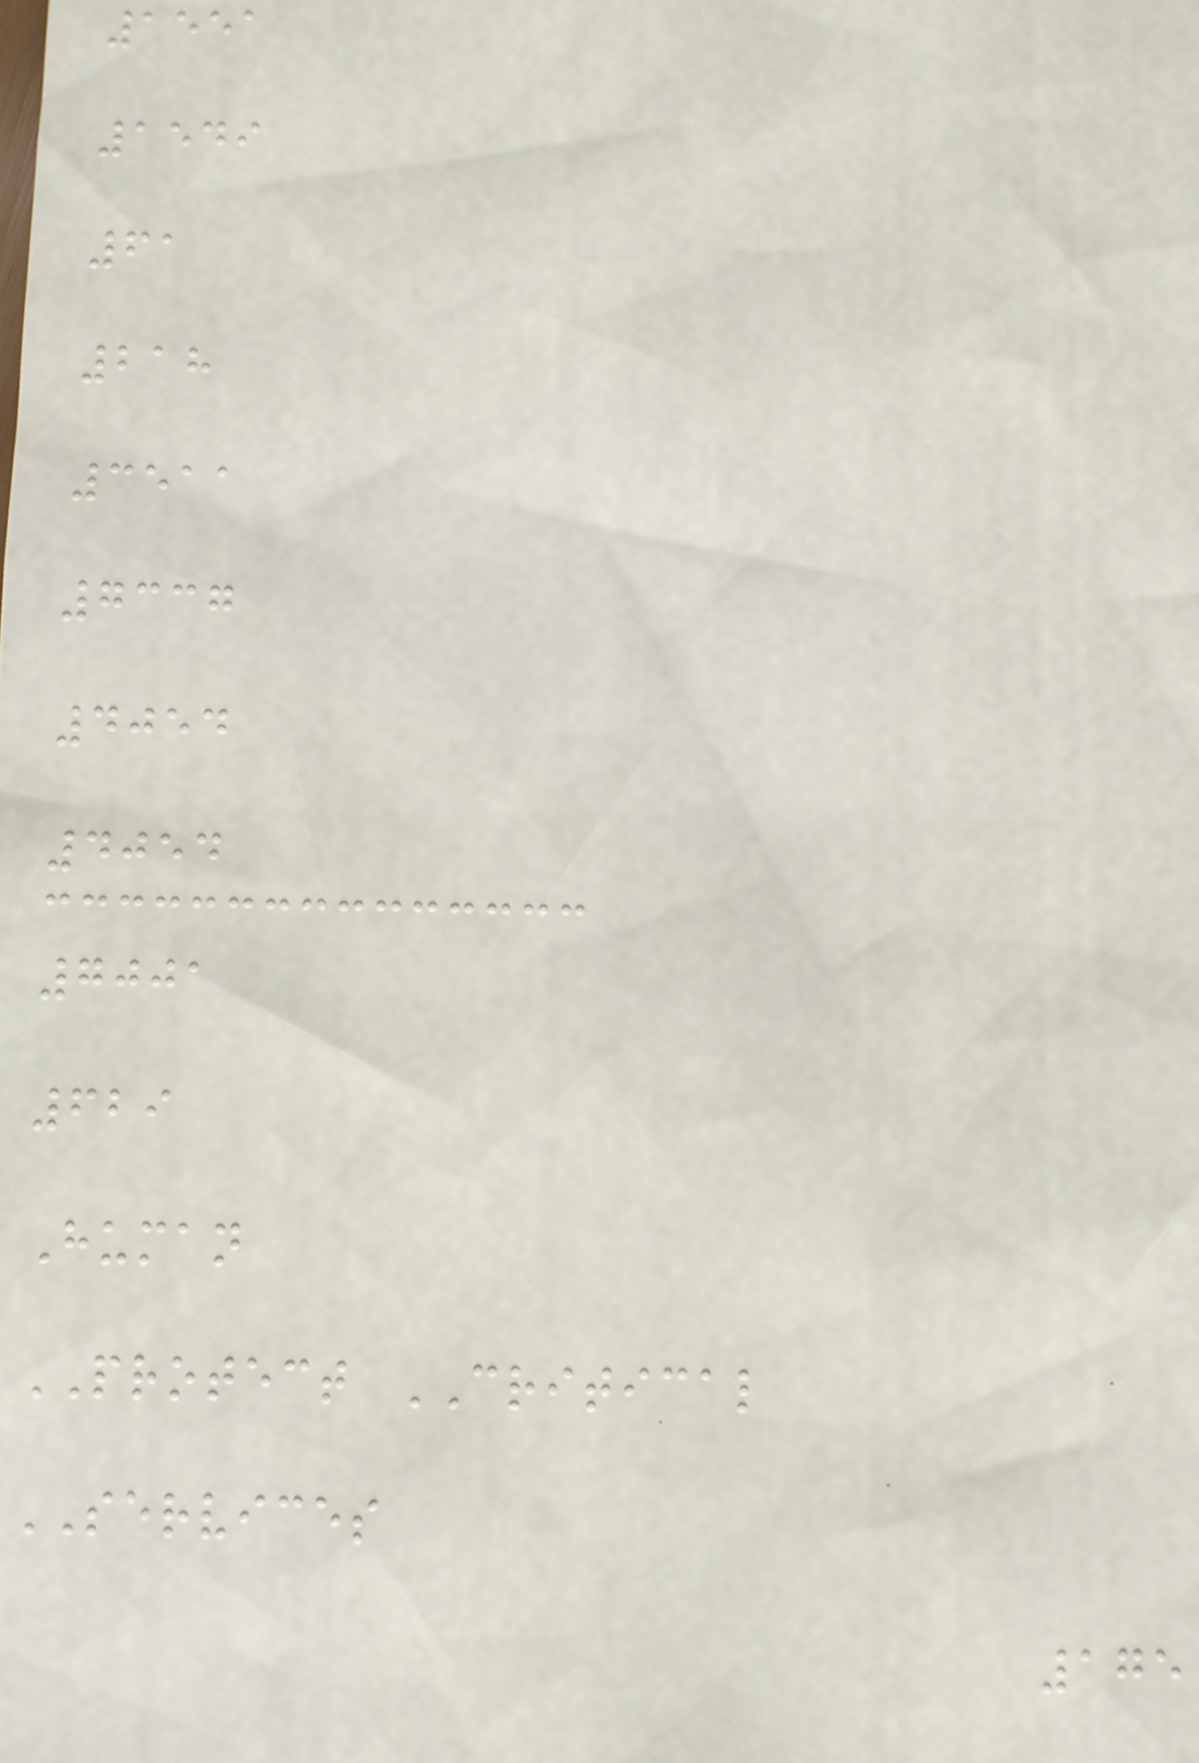1551
1549
61
218
3511
7337
4054
4054
7001
629
Human
PROTECT CRITICAL
SERVICES
175
